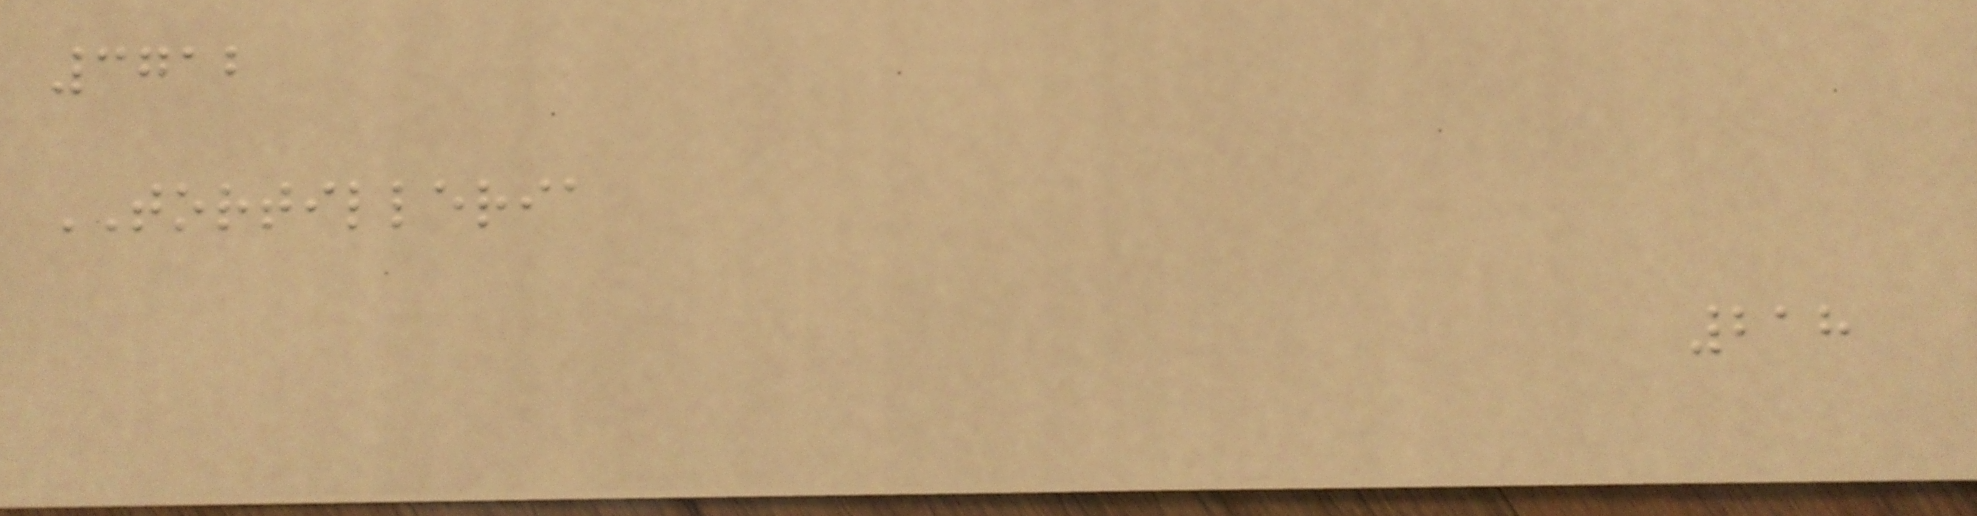3712
TORTILLERIA
218
